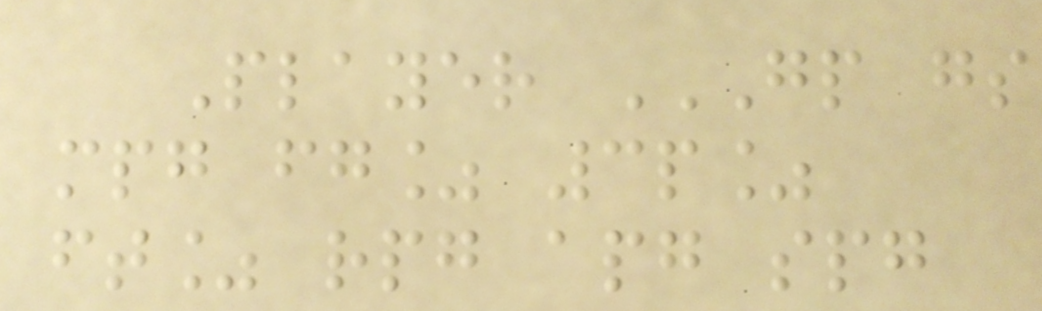Player GP GS
MPG FG% 3P%
FT% RPG APG SPG
